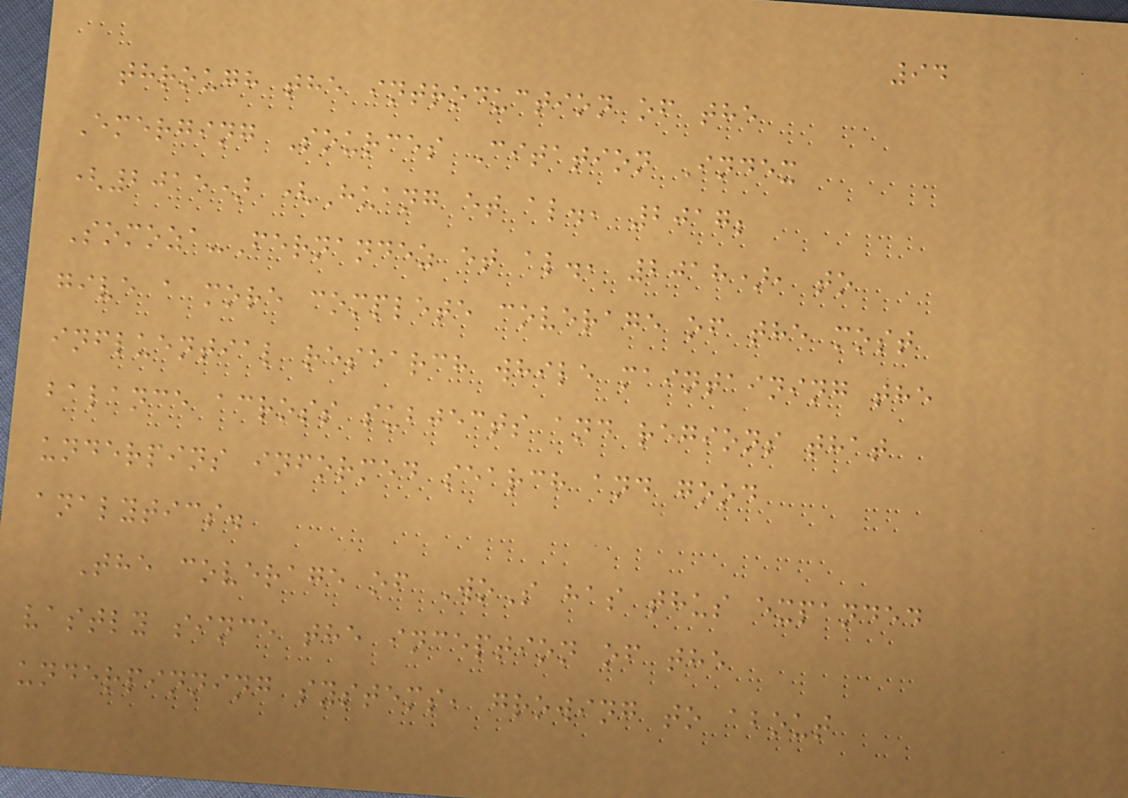94
through the introduction of the
Emerging Sources Citation Index
(2015) (Huang et al., 2017;
Somoza-Fernandez et al., 2018), to
give a more complete coverage of the most
influential research while maintaining the
balance across subjects and regions that
underpins informed search and good
analytics.
The coverage of WoS has thus expanded
vastly since the inception of the
underpinning systems, growing to about
